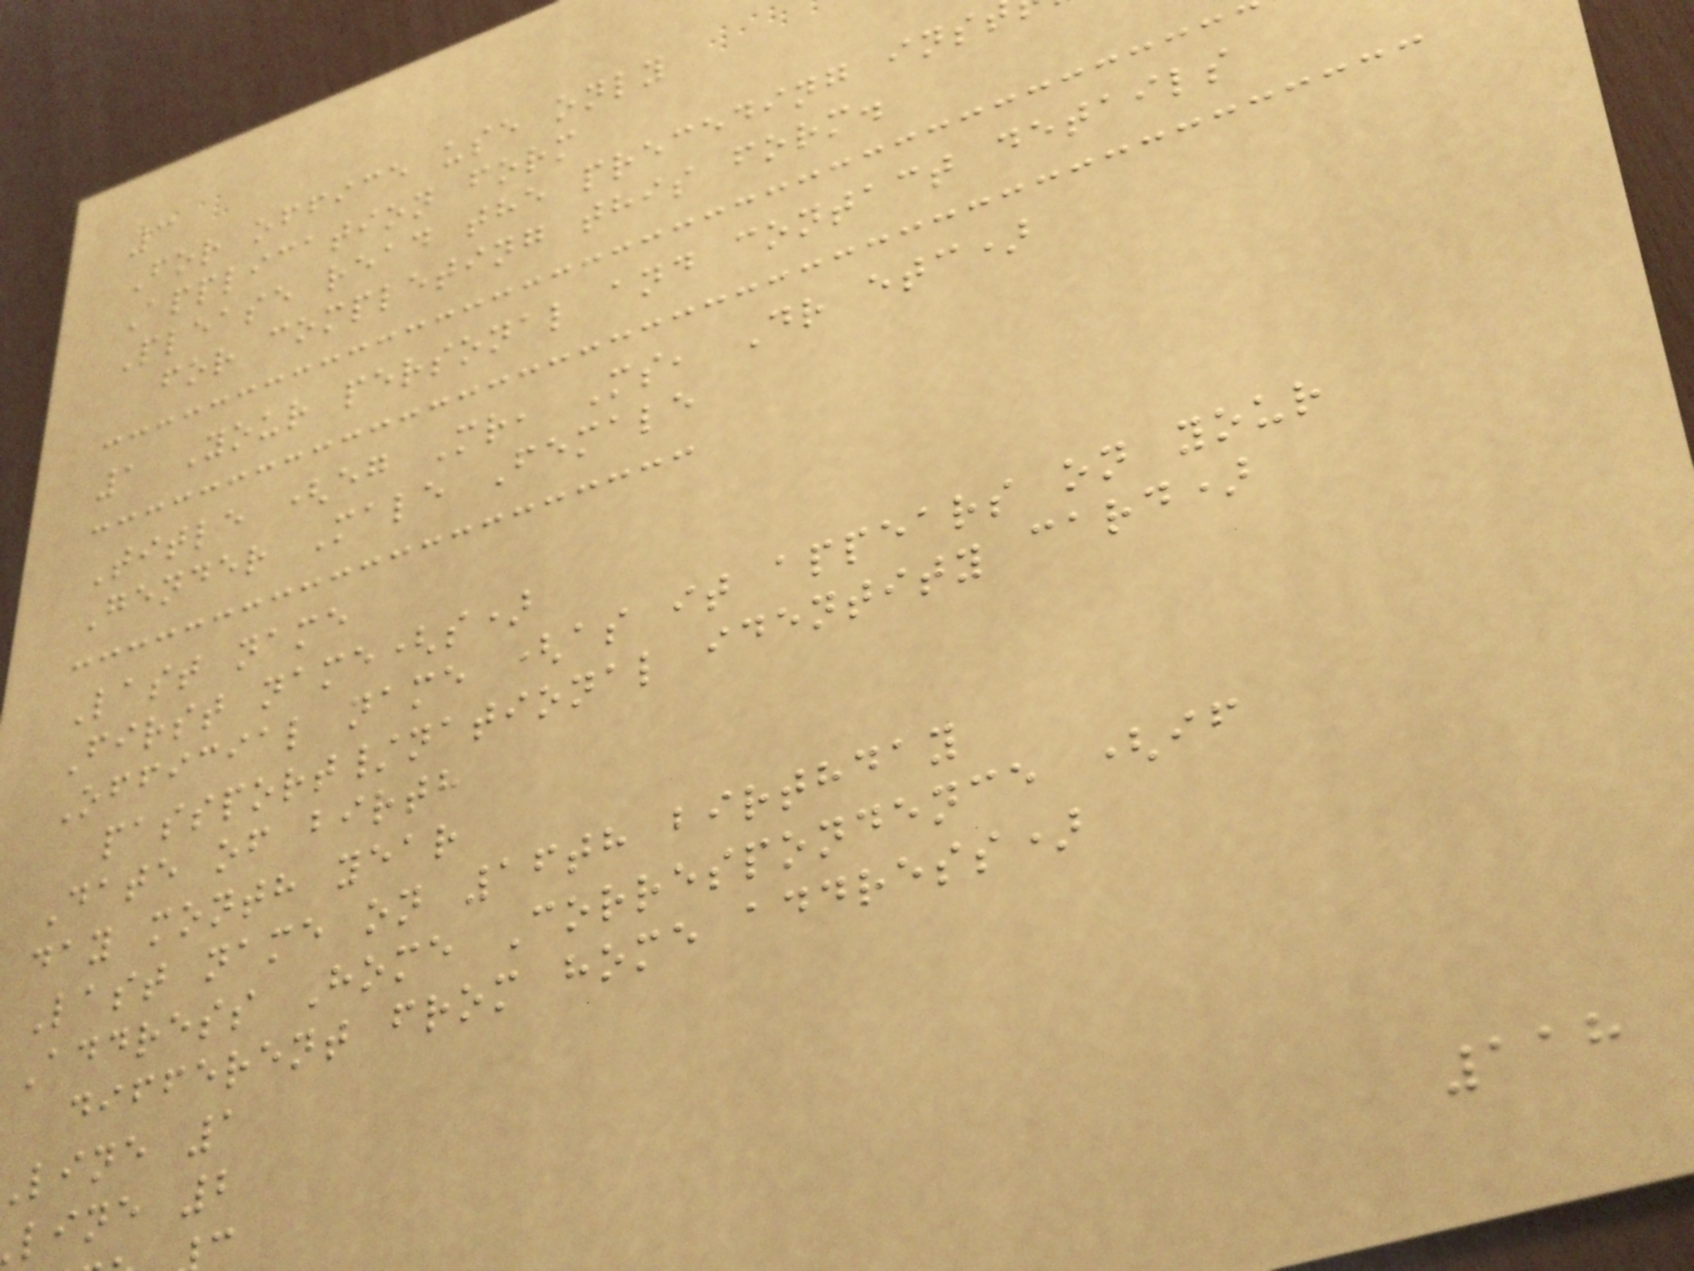3
For office use only
Application form
Please read the preceding ins
for completing this form.
1 Your personal and contact details
Title (eg Mr, Ms, Dr etc)
Gender Male Female
Last name
First name(s)
Official name (as it appears on your
passport/national identity card)
Date of birth
day month year
Last name on 16th birthday
Address Home Correspondence (if
different from home address)
line 1
line 2
118
